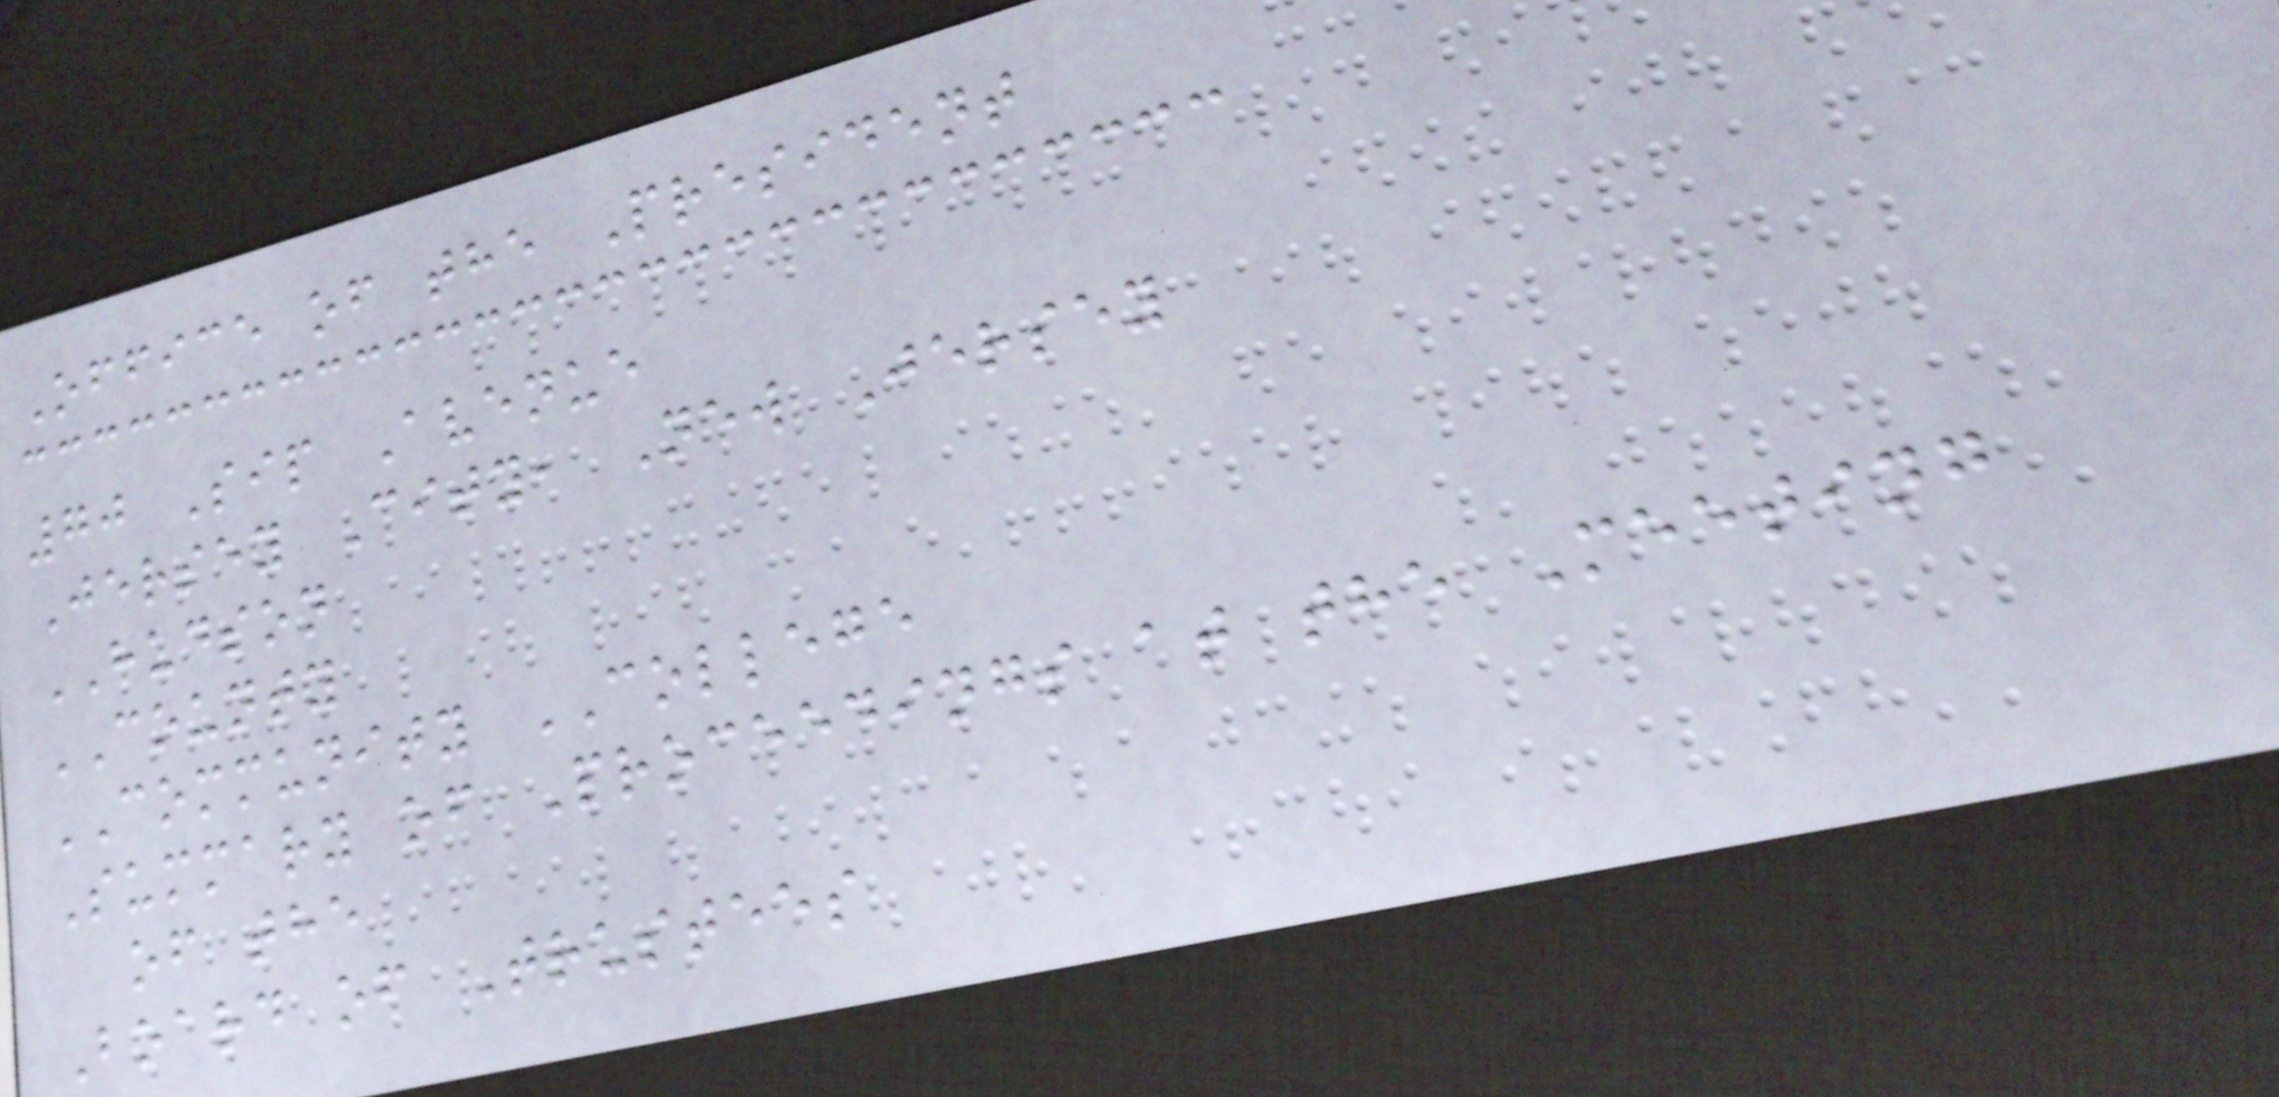Office of the President
70 Sip Avenue
Jersey City, New Jersey
HUDSON
COUNTY
COMMUNITY COLLEGE
Summary of Proceedings at the Meeting
of the
Board of Trustees
